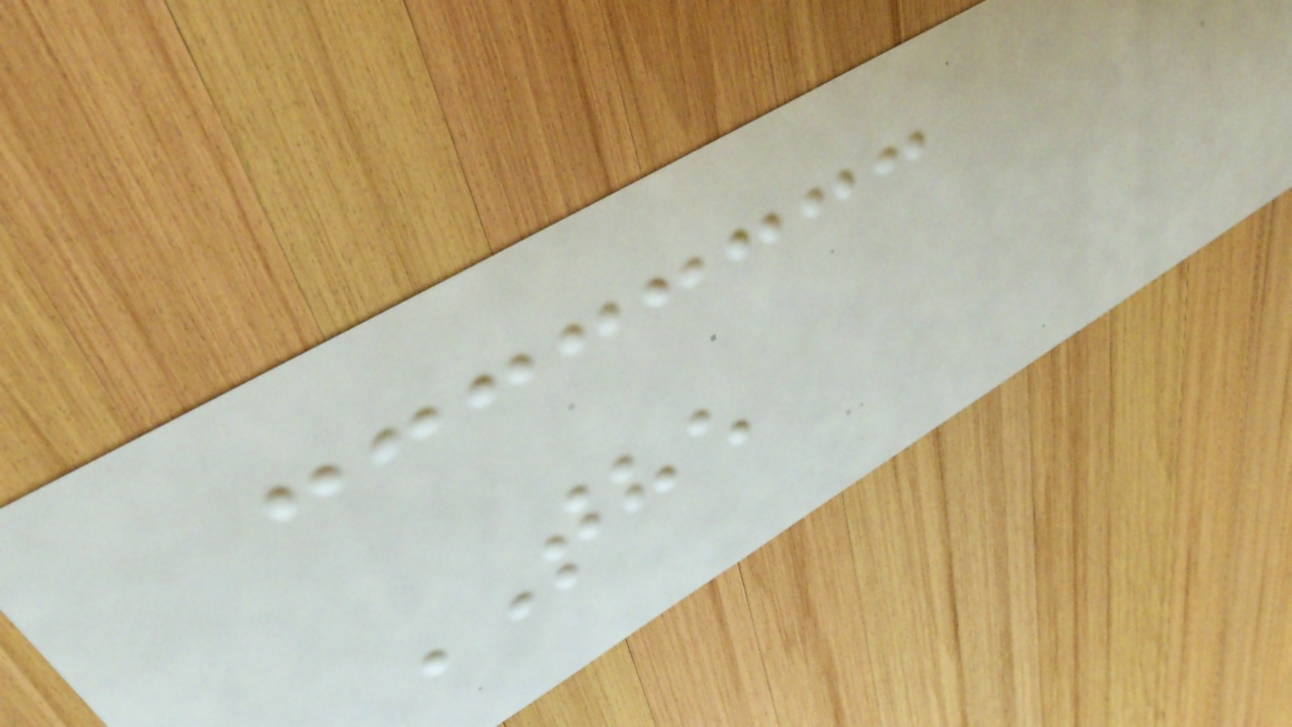THE
